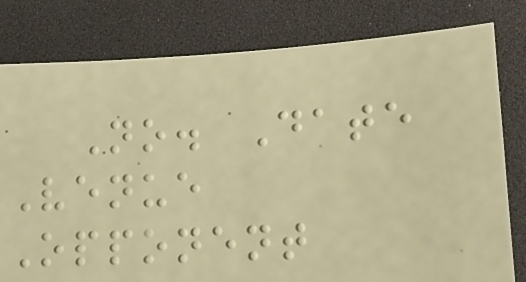No. Date
Venue
Opponent
